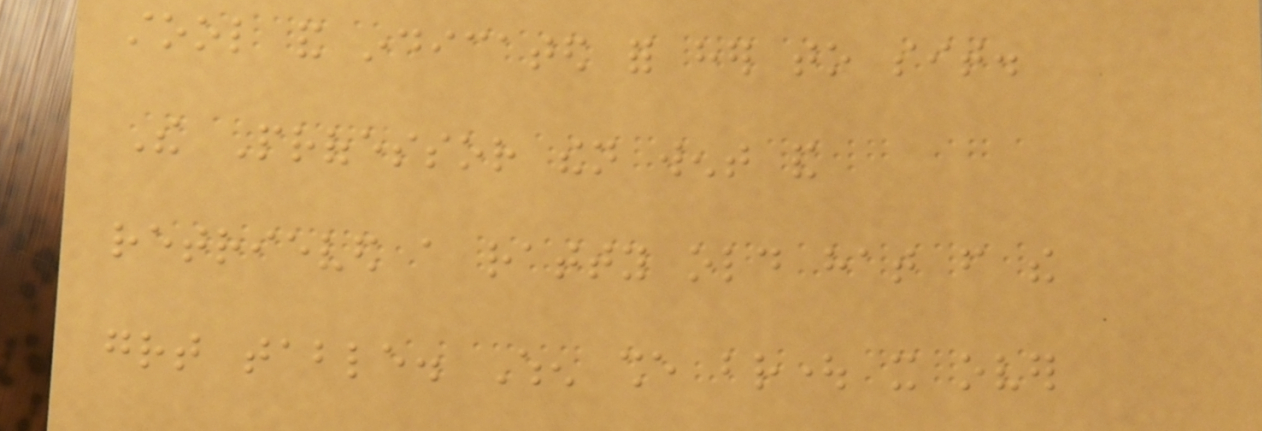stool and indicated for her to sit.
The Professor then went and
retrieved a ratty old hat from the
great table. When she brought it over
